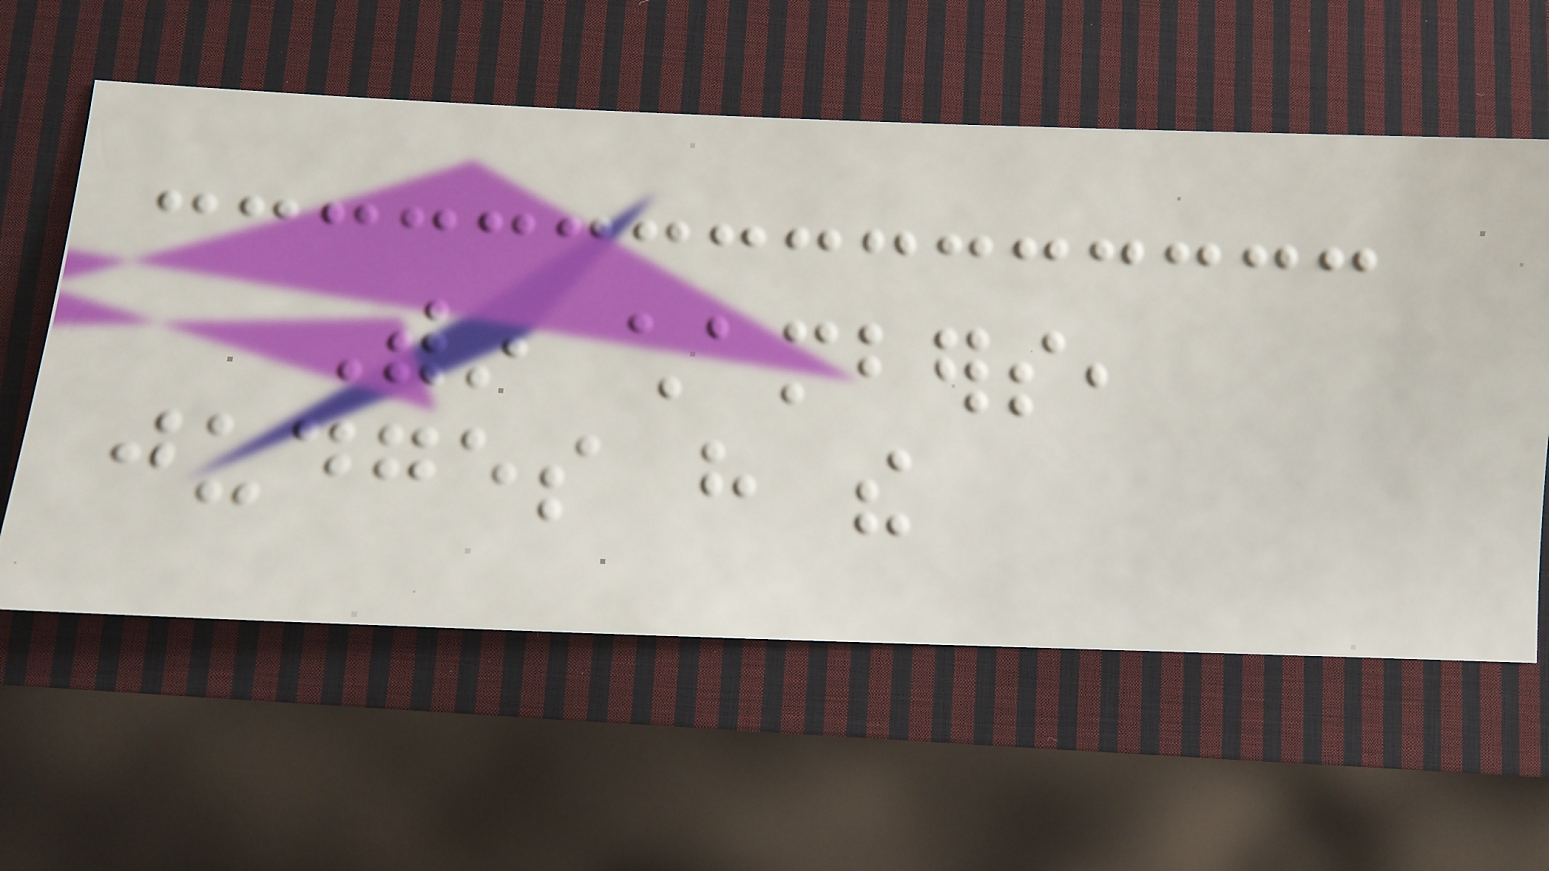Within chambers,
judges have the
